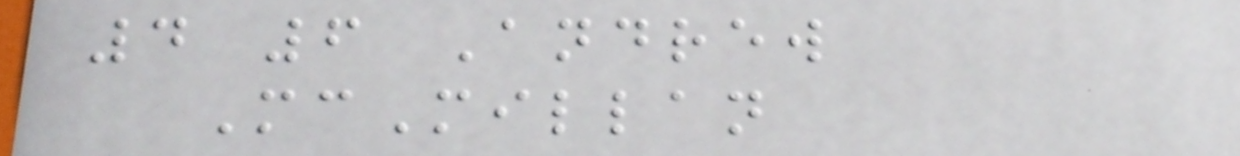4 6 Andrew
McMillan
